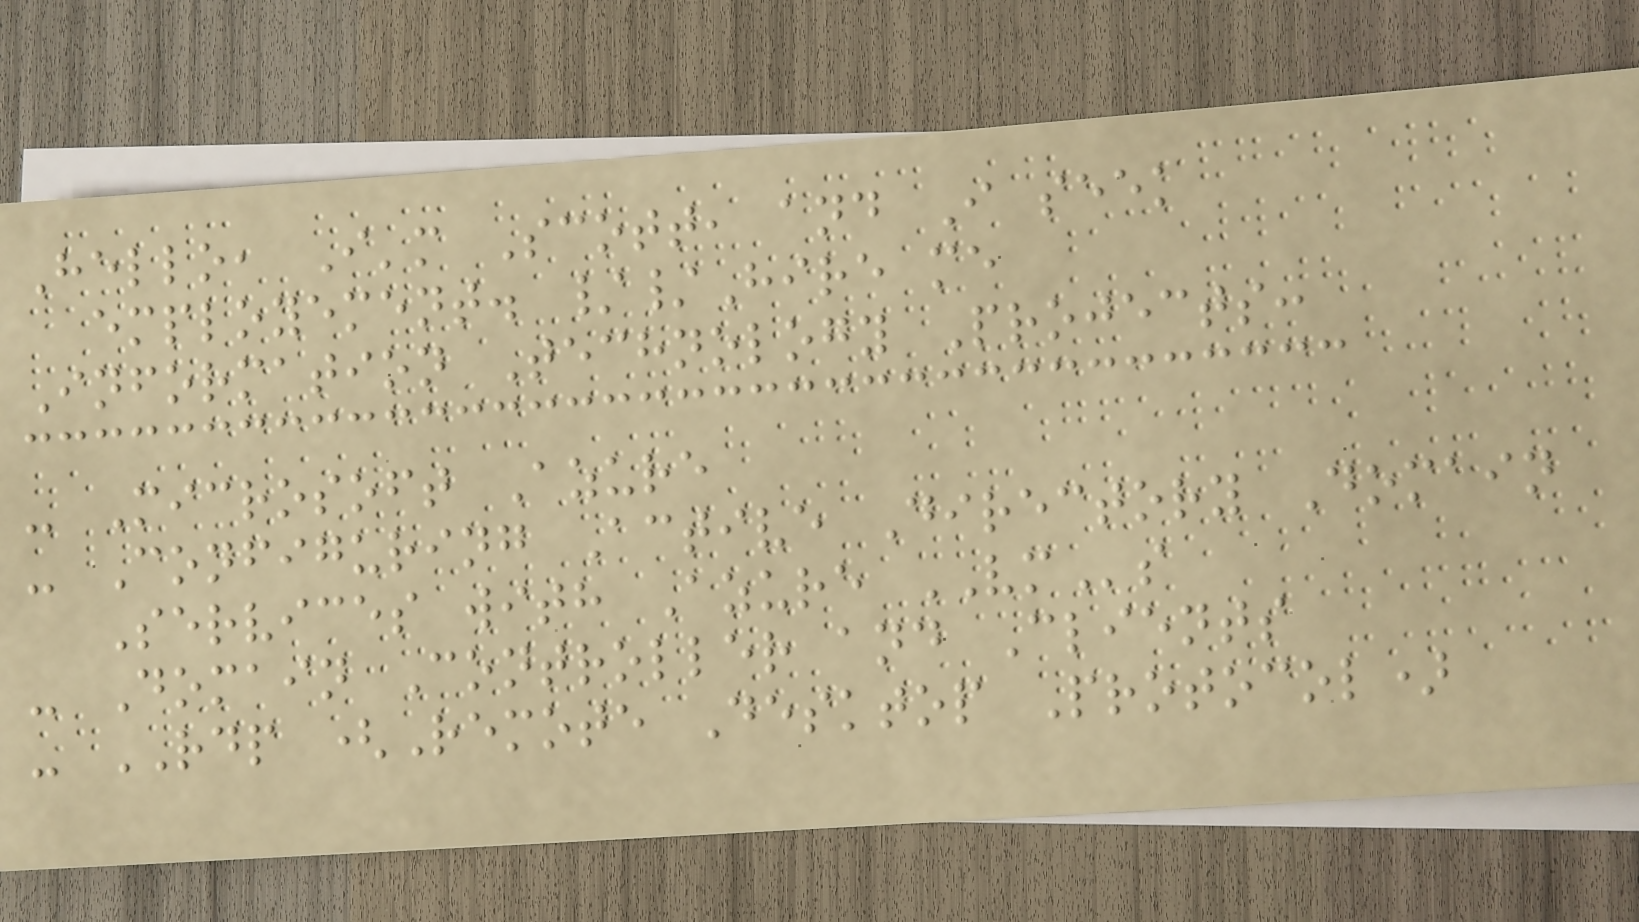Hello, I'm Scott, and I seek
employement. //Hire me
Information Technology Projects:
- Microsoft Azure
- Configuring Active Directory Domain
Services with Azure VMs
- Domain Controller and Clients
- RDP (Remote Desktop Protocol)
